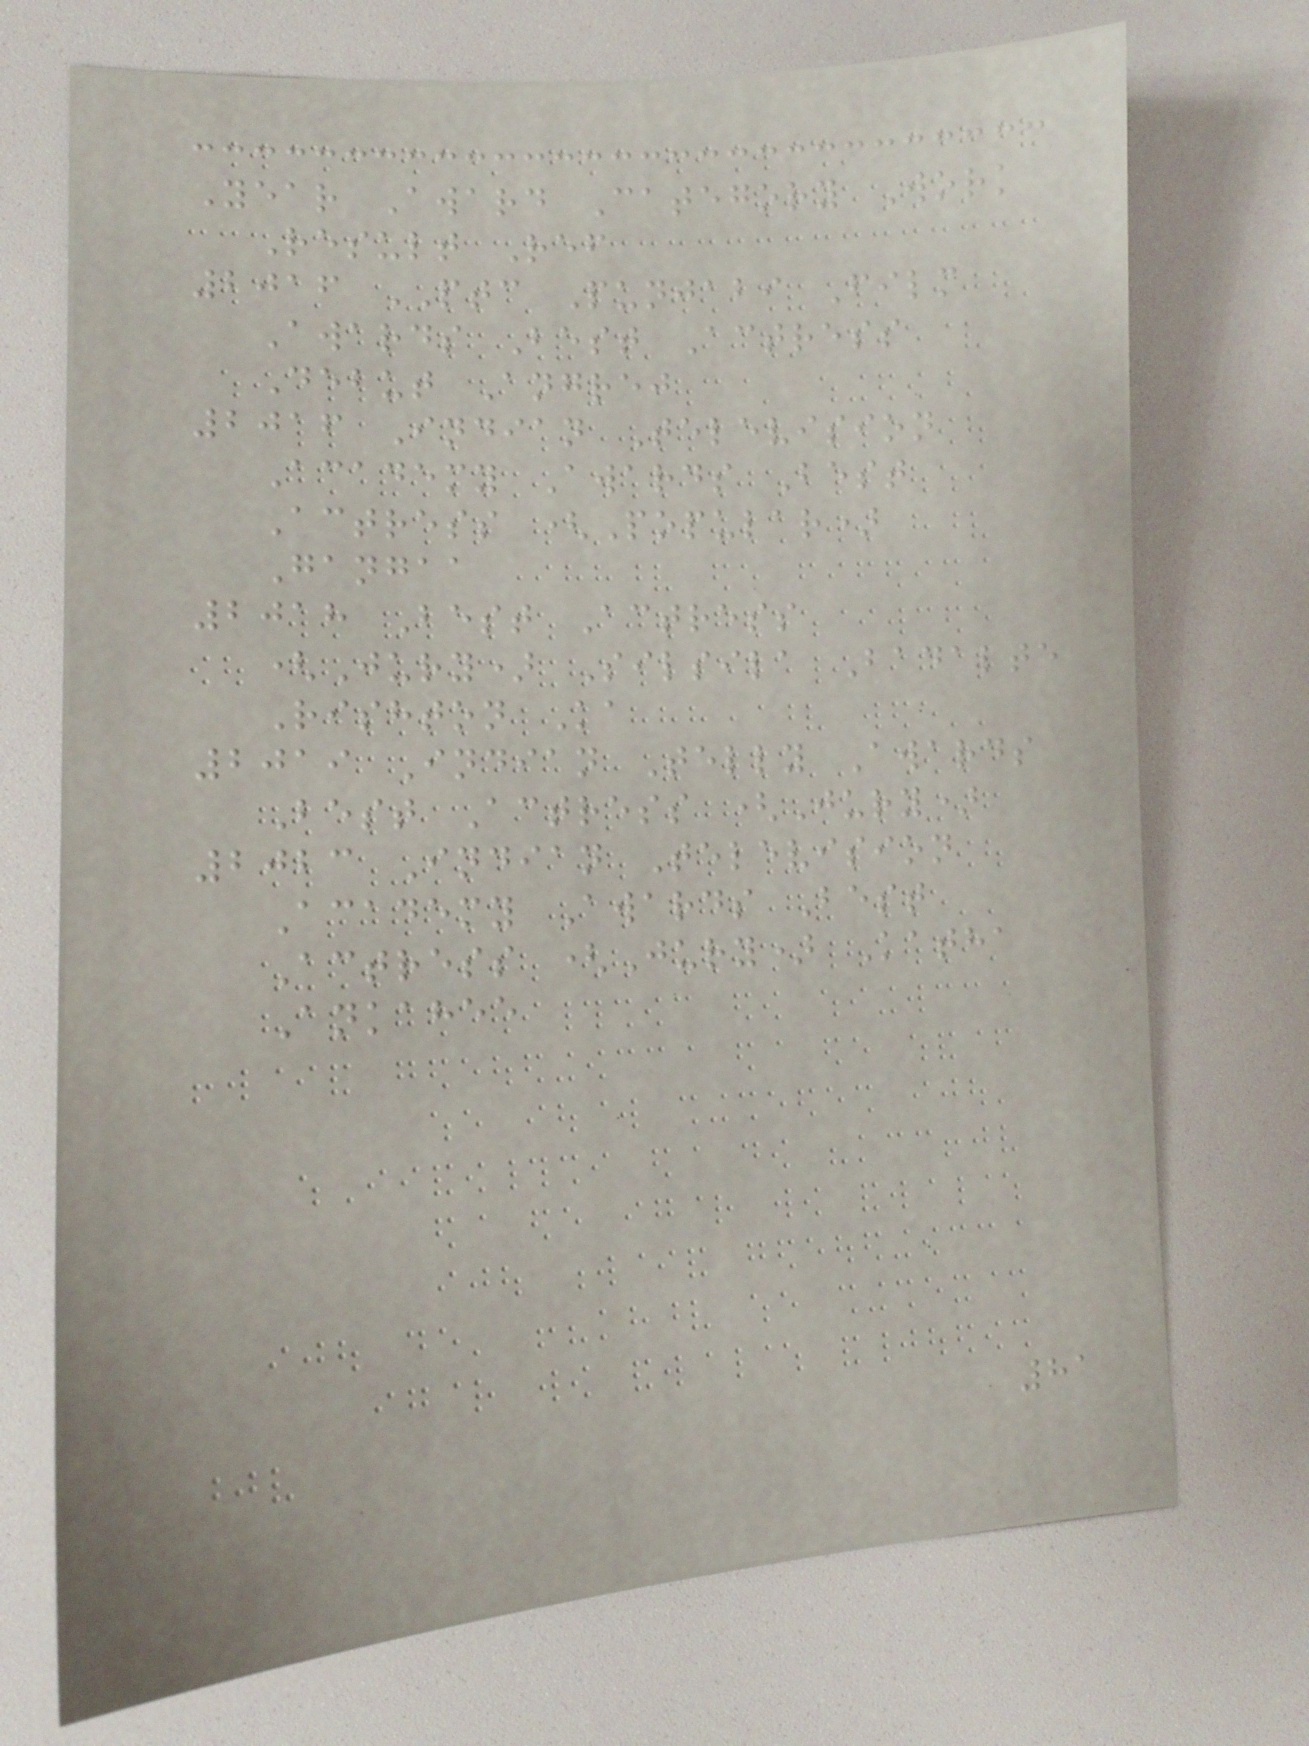Year Award Category Work
Result Ref
2016 PTC Punjabi Film
Awards Best Actress
Debut Angrej
2016 Indian Television
Academy Awards Best
Actress (Popular)
Gangaa
2018 Best Actress
(Jury) Silsila Badalte
Rishton Ka
2019 Indian Telly Awards
Best Actress (Jury)
2023 Indian Television
Academy Awards Best
Actress (Jury) Katha
Ankahee
81
